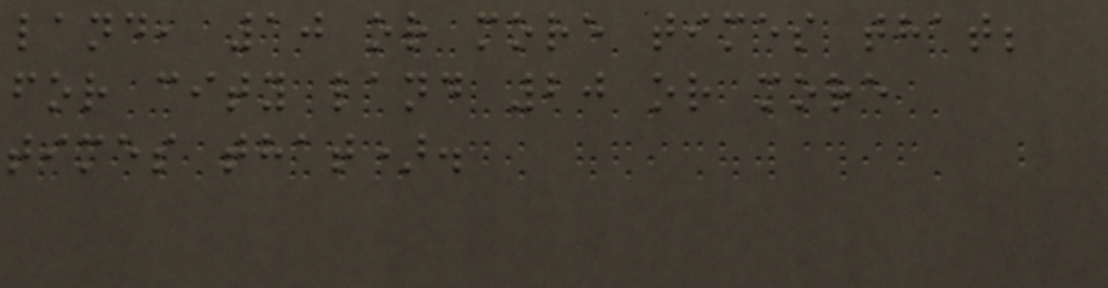land, 10 or more times that;
for city land 20 or more
times that).
